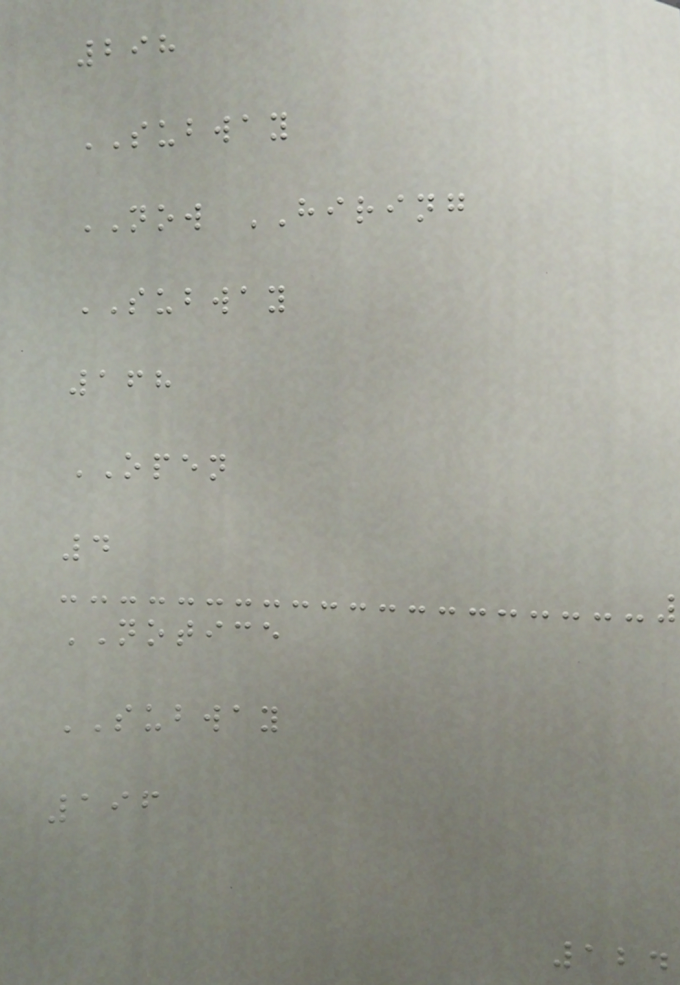298
SUBWAY
NOW HIRING
SUBWAY
168
OPEN
4
NOTICE
SUBWAY
196
124
